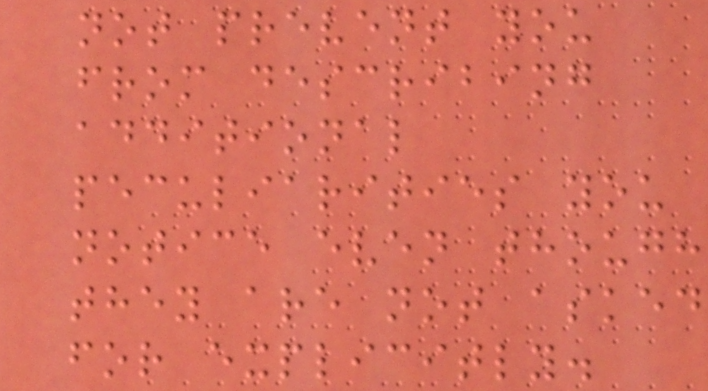not prevent you
from describing
additional
peculiarities you
notice even though
they are not asked
for explicitly.
